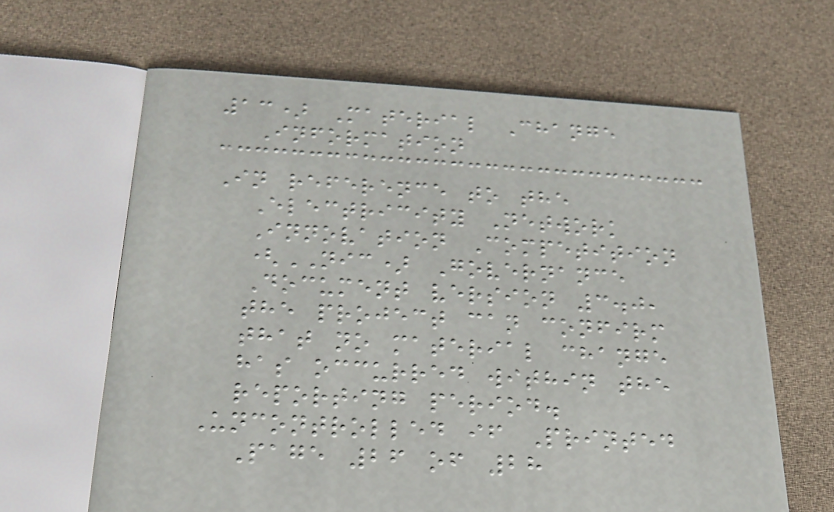13) Material Change
Information
In reference to the
Electricity Network
Innovation Competition
(NIC) Governance
Document version 3.0,
the project can confirm
that no material change
has occurred within the
reporting period.
Uncontrolled if Printed
Page 26 of 28
